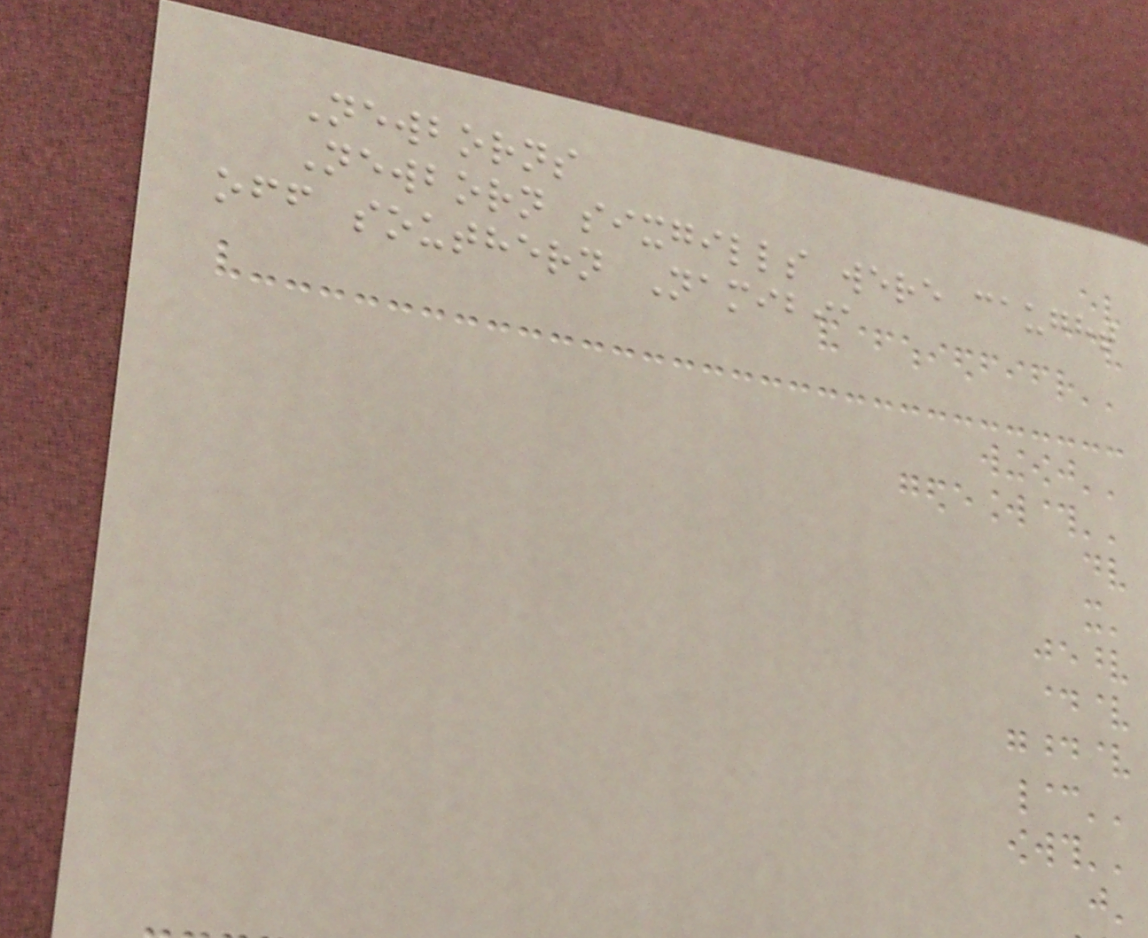Newborns
Newborn sixgills were caught
off southern Namibia
